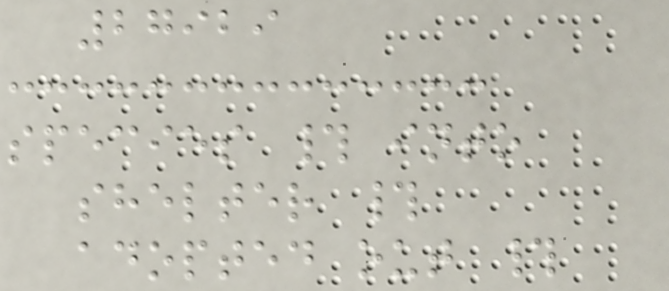27929
species # into
shelter #
adopted out #
